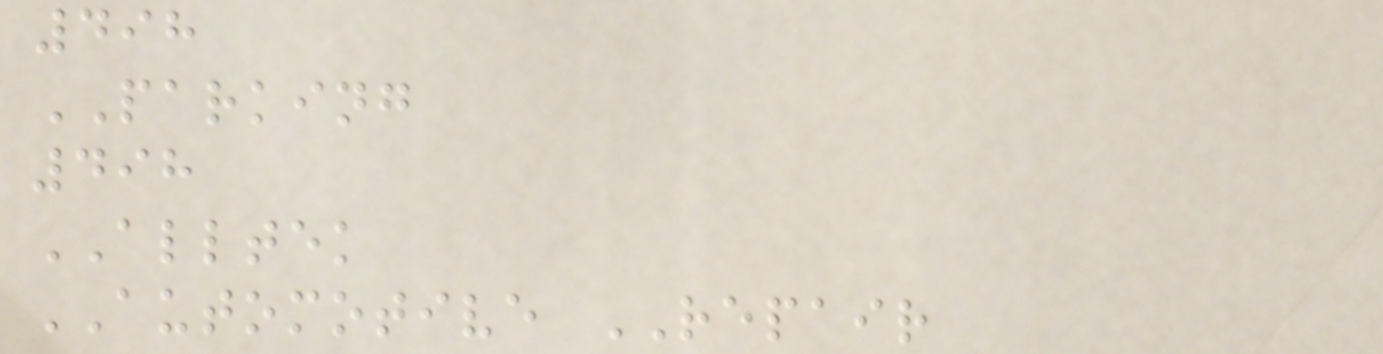498
PARKING
498
ALLTEK
AUTOMOTIVE REPAIR
